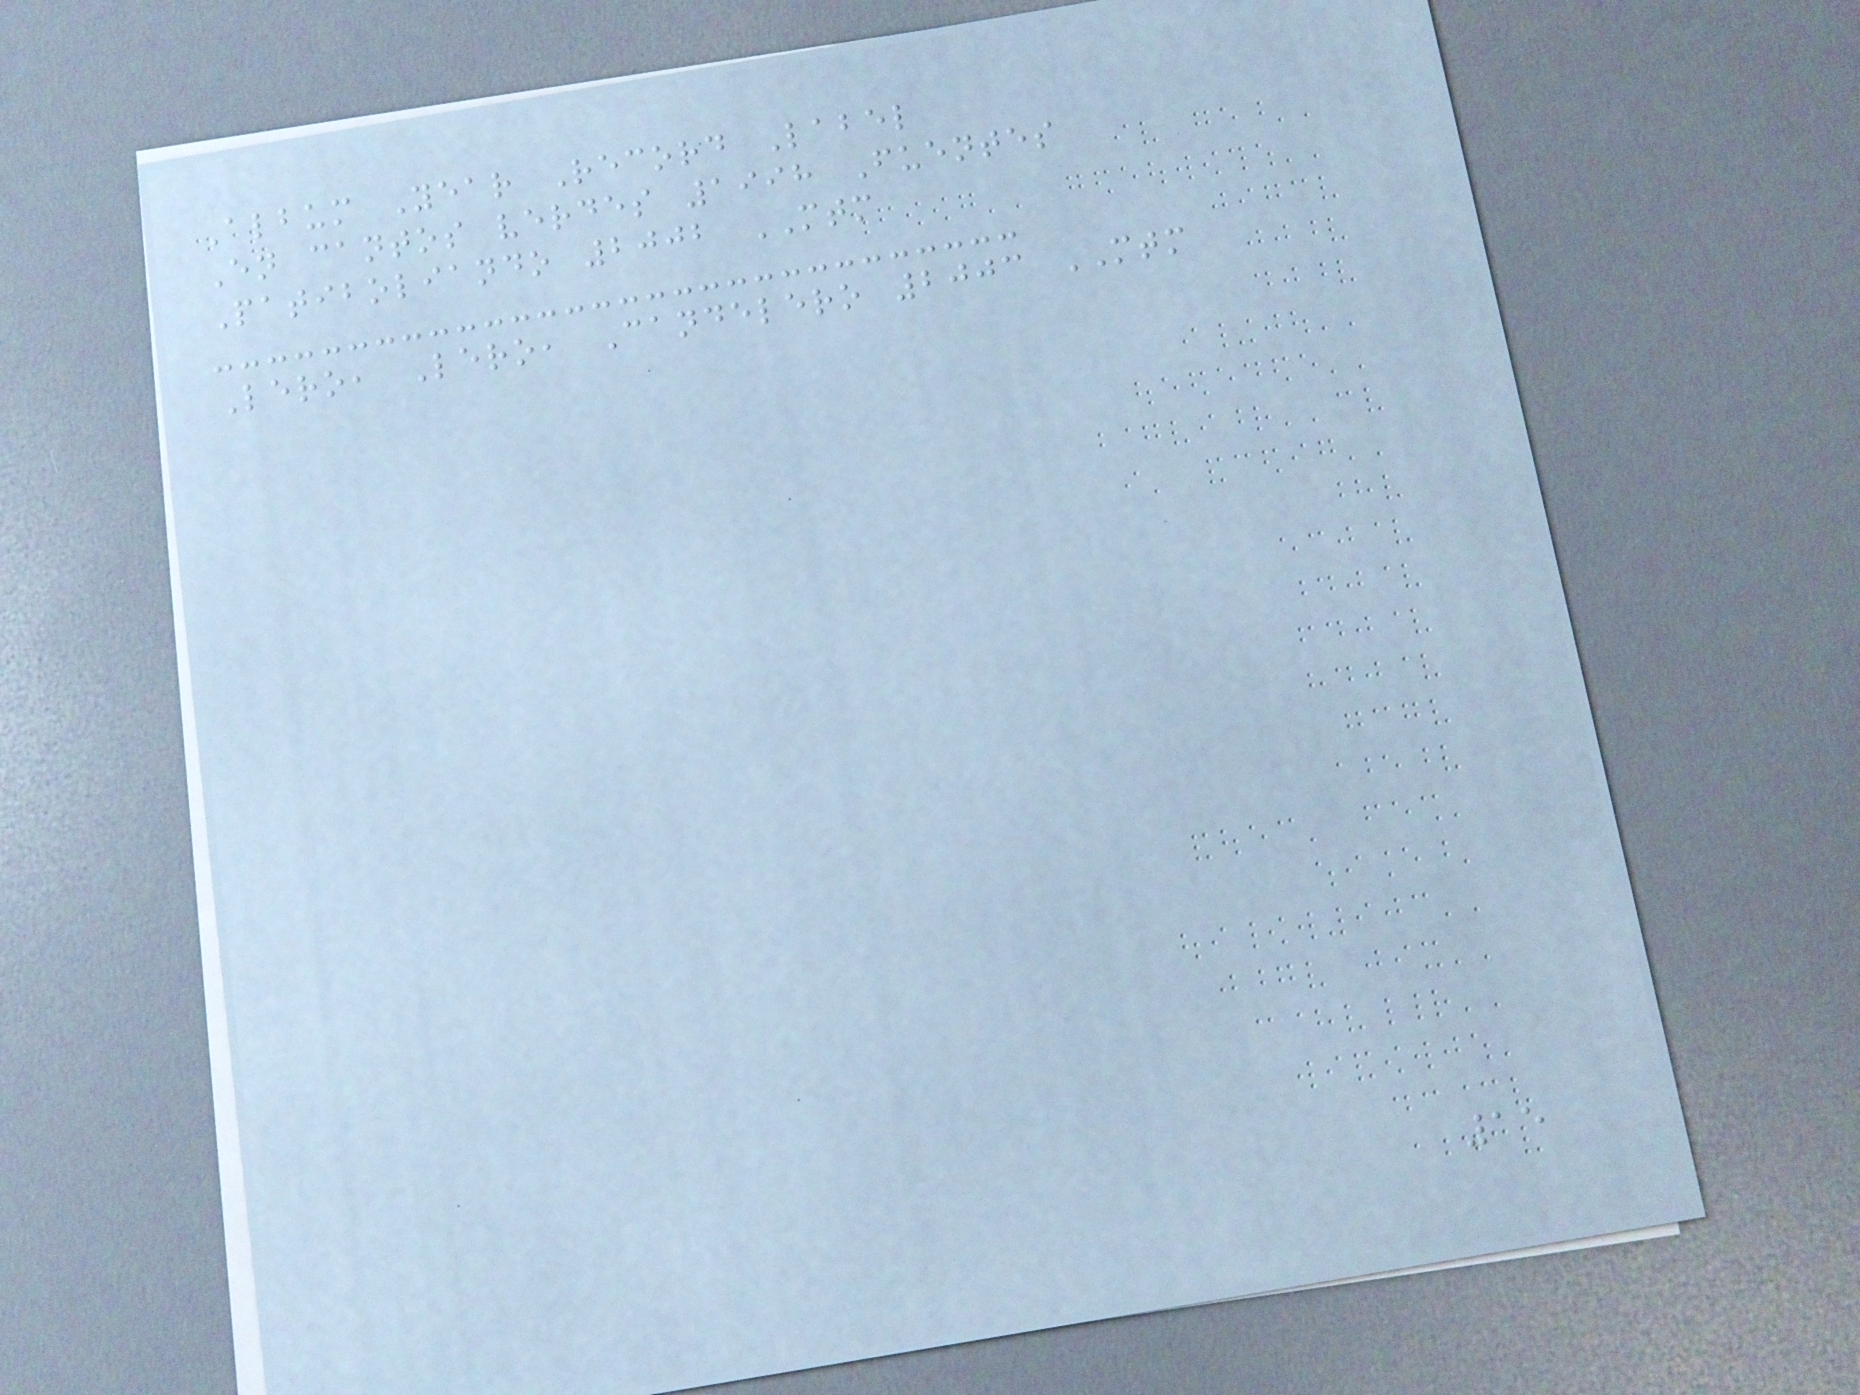Album Year Record Label
En cantos verdes 1998 Fuentes
Patiboliando 2002 MTM
Lero, Lero, Candelero 2003 MTM
15
